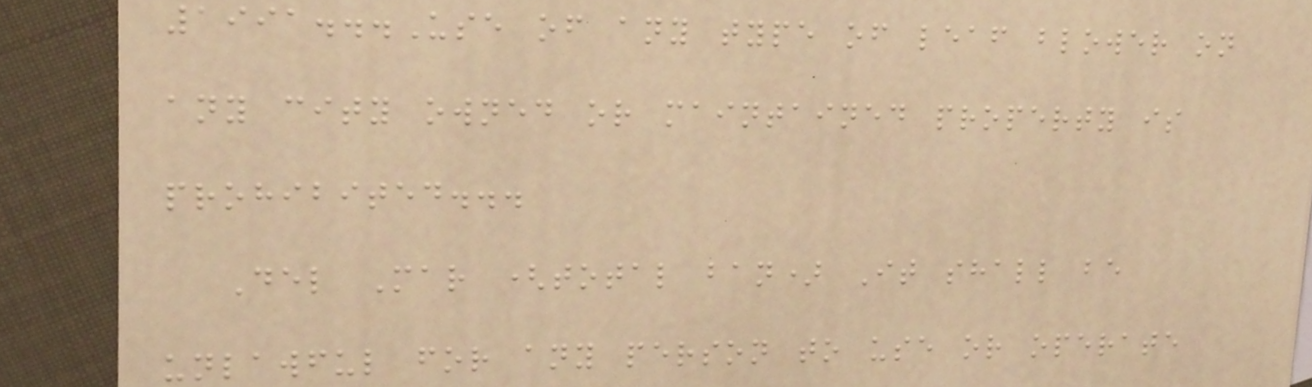1991...Use of any type of leaf blower on
any city owned or maintained property is
prohibited...
Del Mar (total ban) It shall be
unlawful for any person to use or operate
